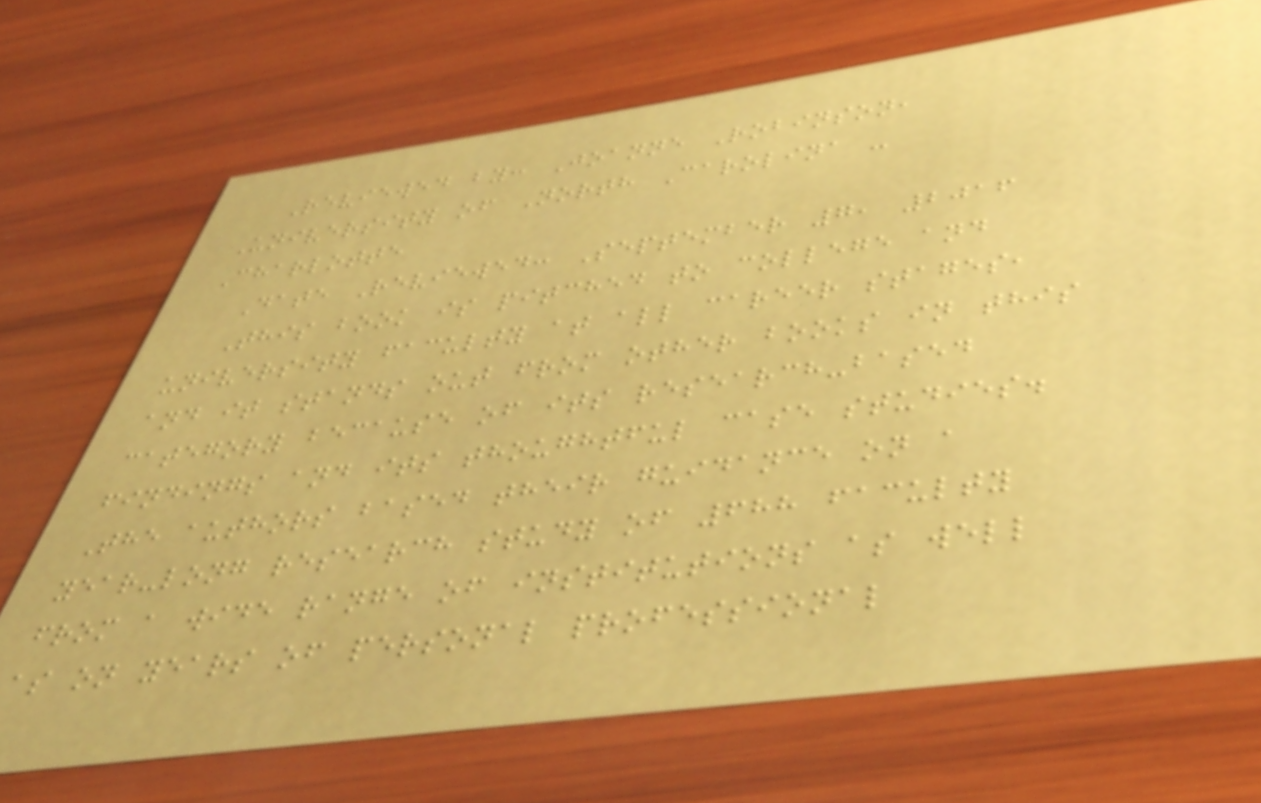Reviewed by: Joanne Robinson,
University of North Carolina -
Charlotte
Date Reviewed: September 7, 2016
This book is pitched to college and
university faculty at all career stages,
and it stands out from other books in this
category because of its research-based
findings and its thoughtful case studies.
The authors based their guidance on a
year-long research study of 688 faculty
from a wide range of institutions as well
as on years of personal professional
